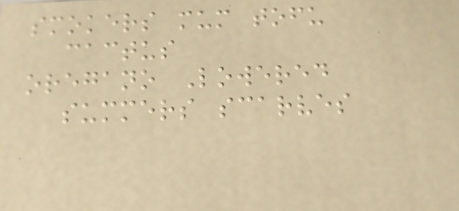smokers mum tofu
cactus
oregano Lowered
summers scarves
